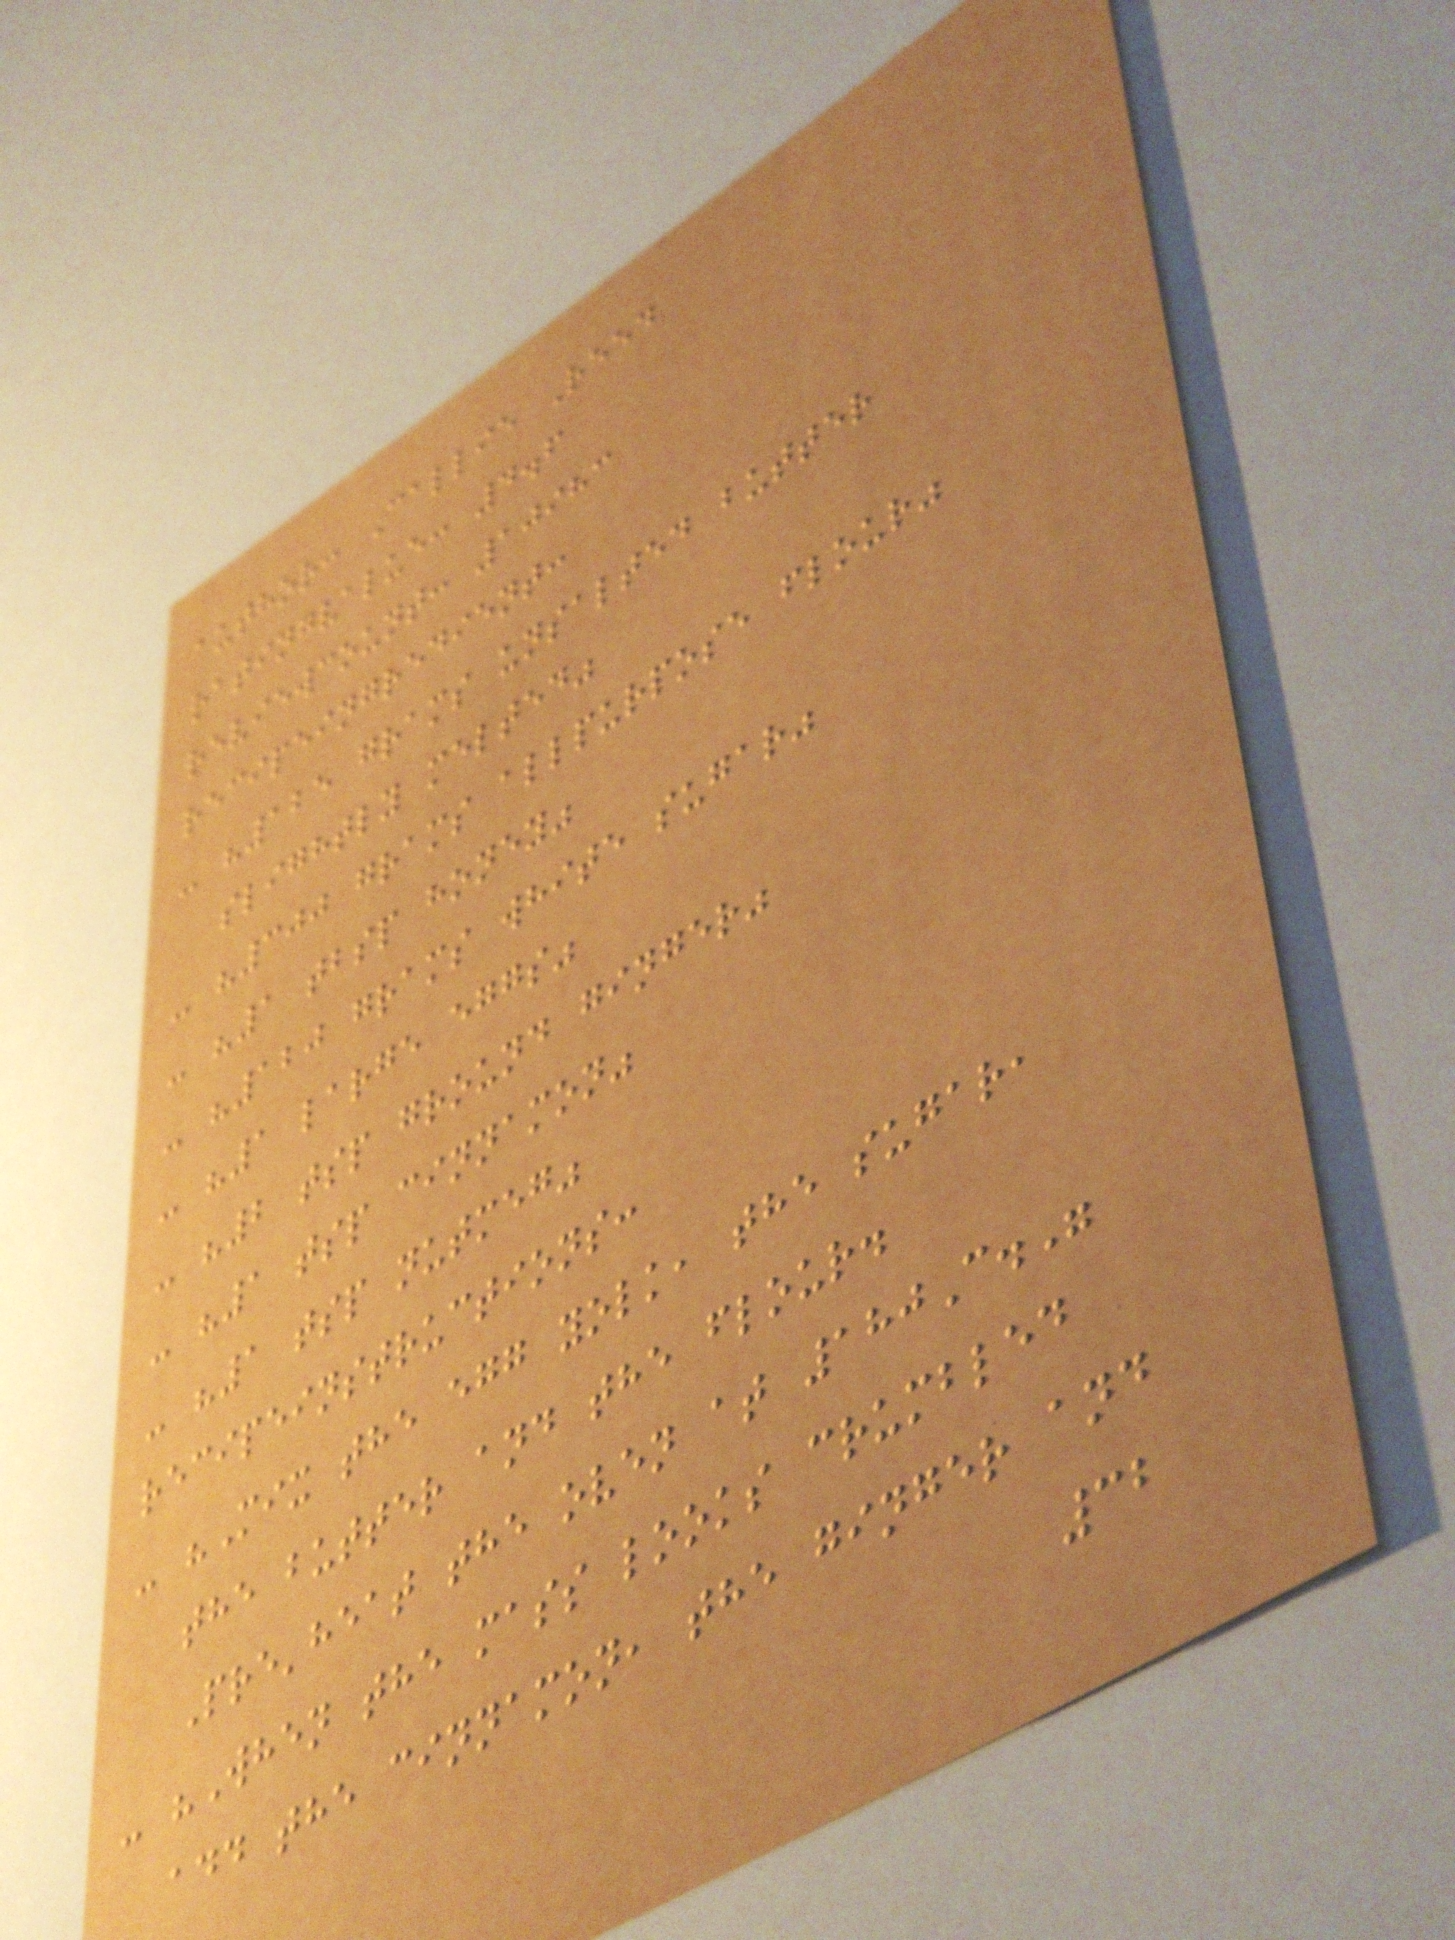author: Callie Reed
ratingvalue: 4.6
reviewcount: 10983
recipeingredient:
- "125 grams unsalted butter
slightly melted"
- "300 grams allpurpose flour"
- "1 tbsp honey"
- "120 grams white sugar"
- "1 large eggs"
- "2 tsp ground ginger"
- "1 tsp cinnamon"
- "1 tsp nutmeg"
recipeinstructions:
- "Mix the egg yolk, the sugar,
the butter and the flour.
Pre'heat the oven at 180C."
- "When the mass looks crumbled
add the cinnamon, the ginger and
32
